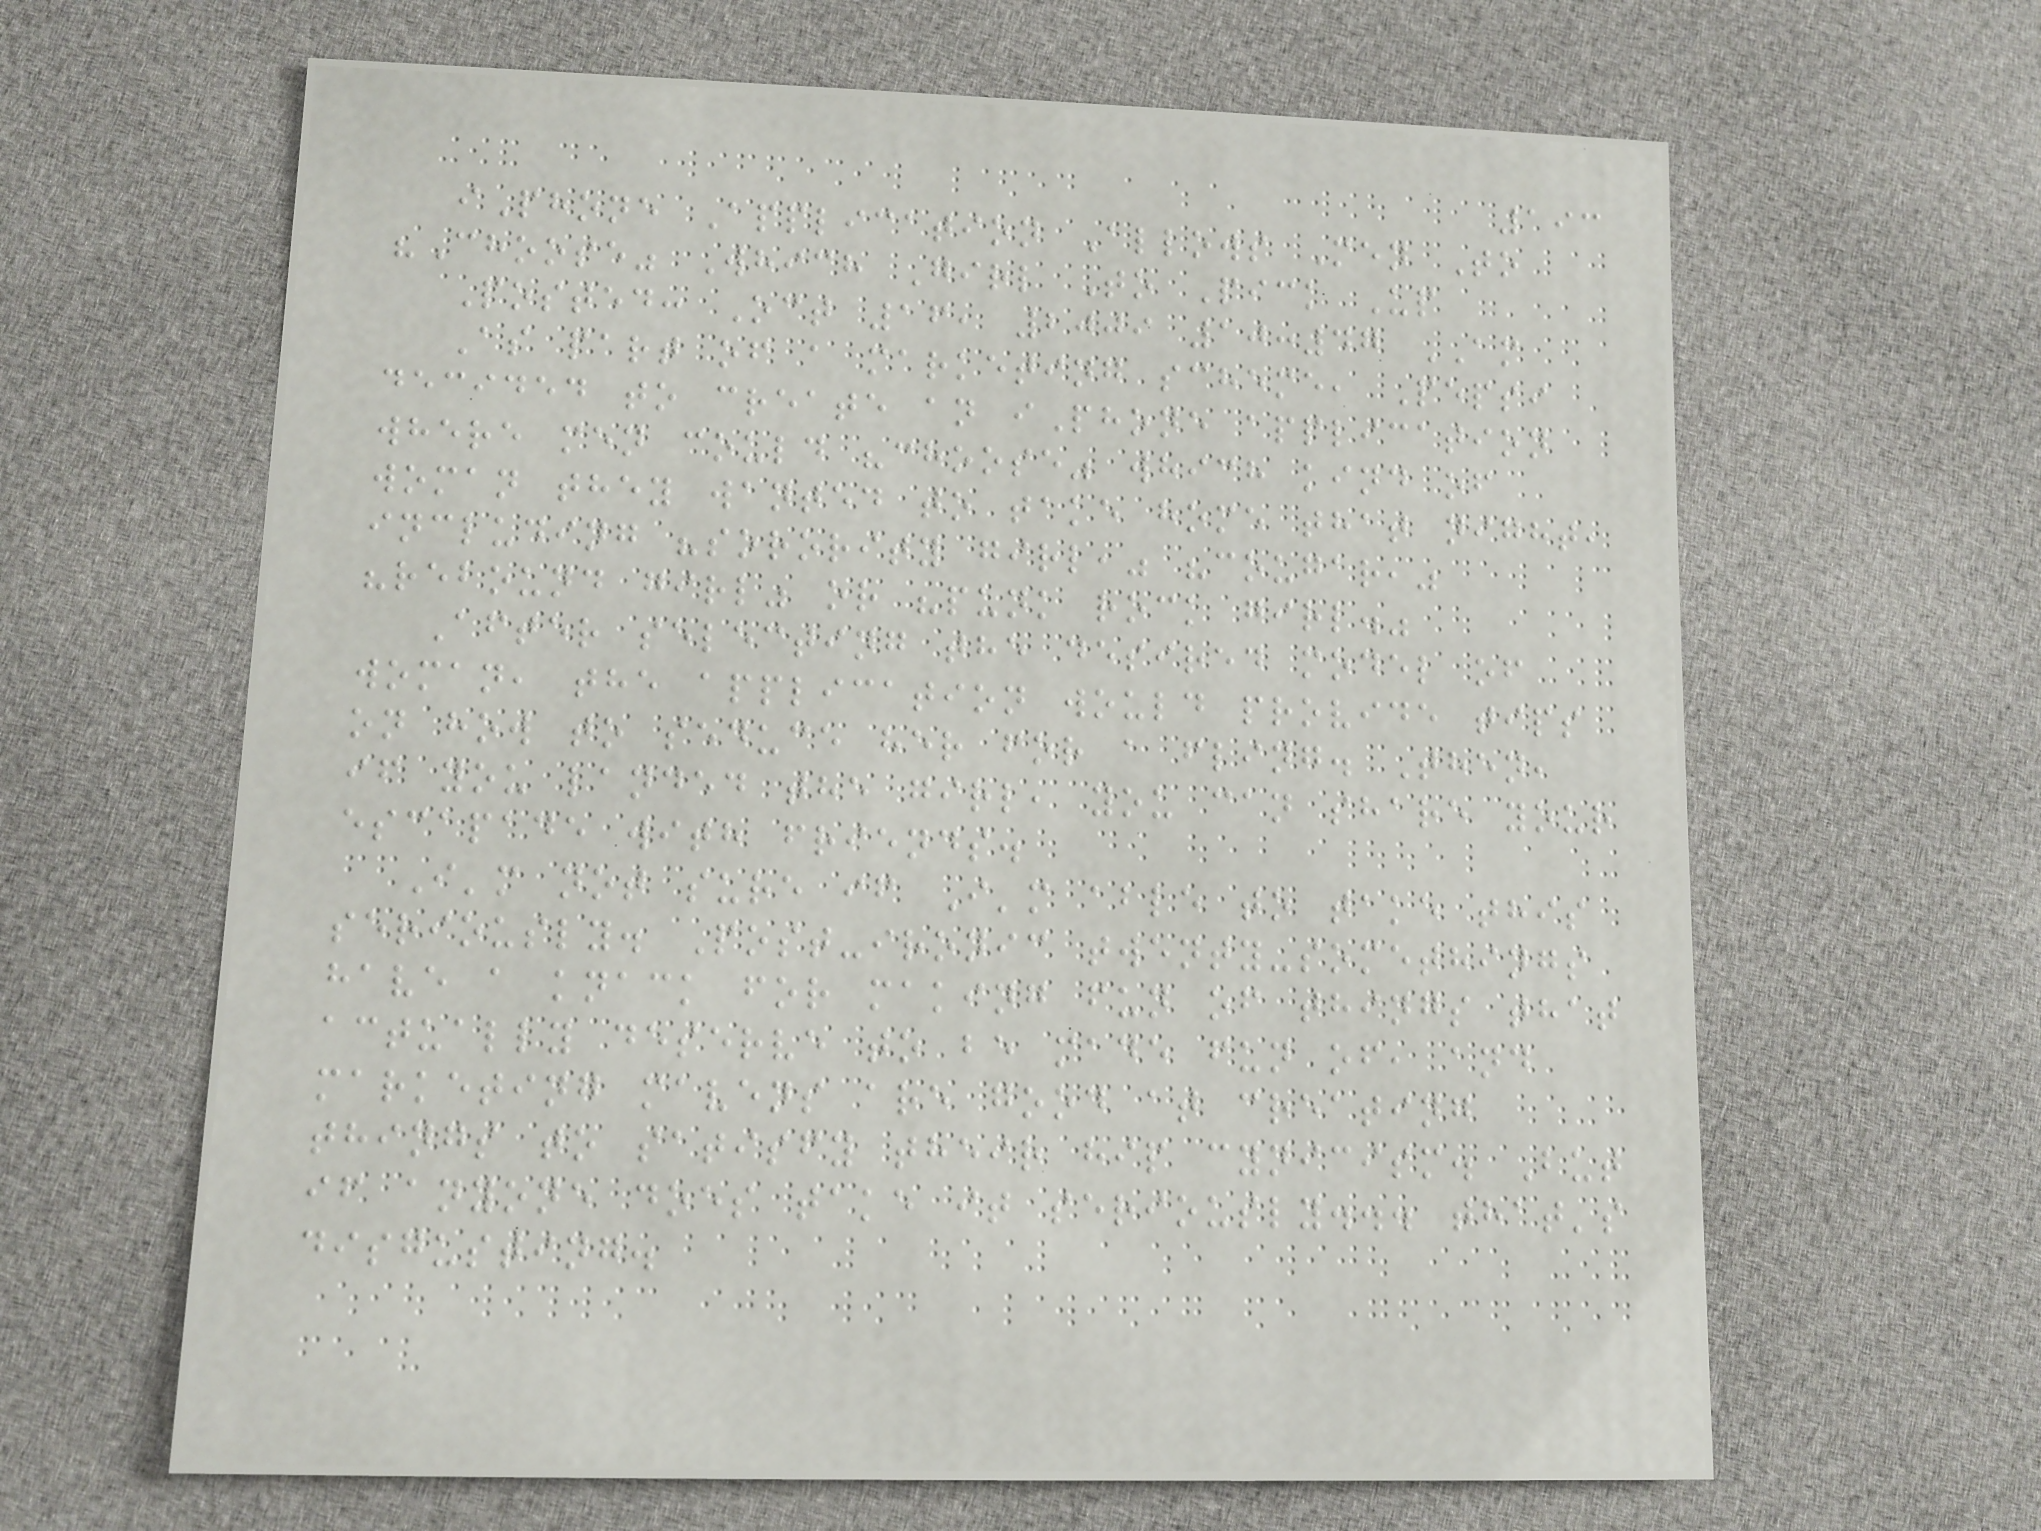193
iPhone Application Allows Men To
"Choose" Which Girl To Pick Up
Posted: Oct 16, 2009 10:47 AM
As part of a marketing scheme, Pepsi
decided to create an iPhone application
where men could "choose" which kind of
woman they wanted to take home that night,
including "sorority girl," "cougar,"
"rebound girl" or "punk rock girl."
After selecting the desired model of
woman, the application would provide tips
on how to seduce her for a fling. Then,
if you landed the girl, you can share your
escapade with friends.
I'm not sure if I'm able to take this
seriously. Post-ironic twenty-somethings
have a knack for making fun of things that
actually deserve to be made fun of, and
marketing mavens are good at creating
things to satisfy their hip cynicism. But
if anyone does take it seriously... that's
disgusting.
